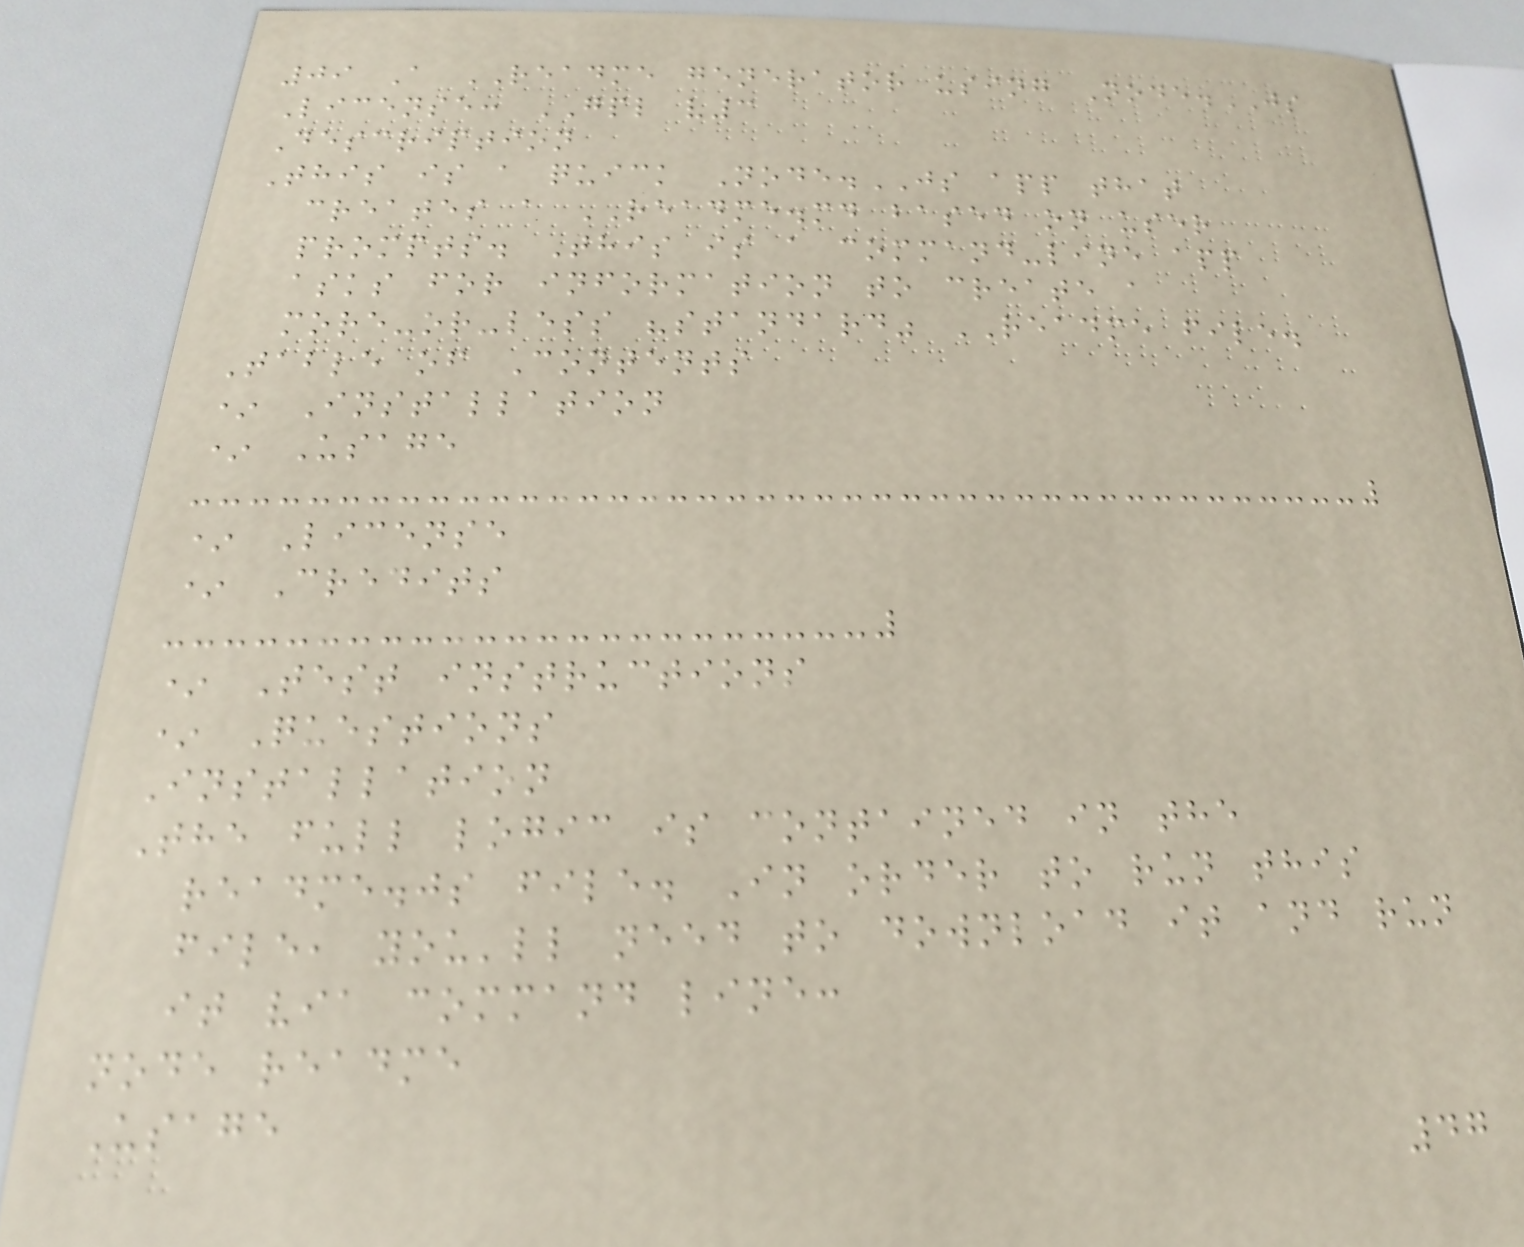09 A README generator using Node.JS
License: GPL v3
Description
This is a quick Node.JS app that
creates a README.md based on user
prompts. This is a command-line app
asks for information to create a
more-or-less "standard" README file.
Table of Contents
* Installation
* Usage
* License
* Credits
* Test instructions
* Questions
Installation
The full logic is contained in the
readme.js file. In order to run this
file, you'll need to download it and run
it via command line:
node readme
Usage
47
